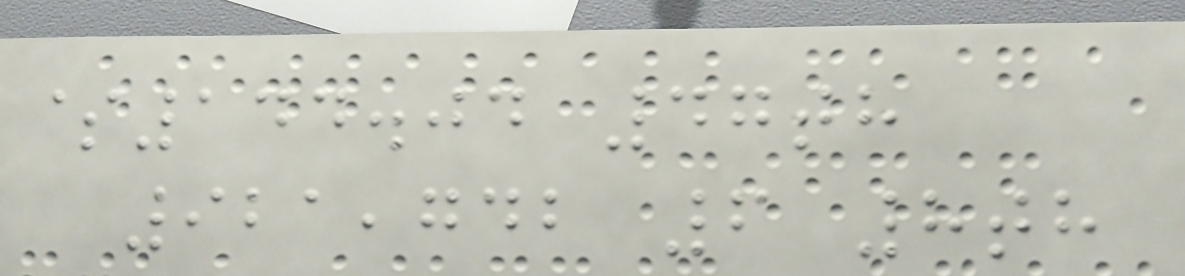$144.04 47th
921,742 6 8th
